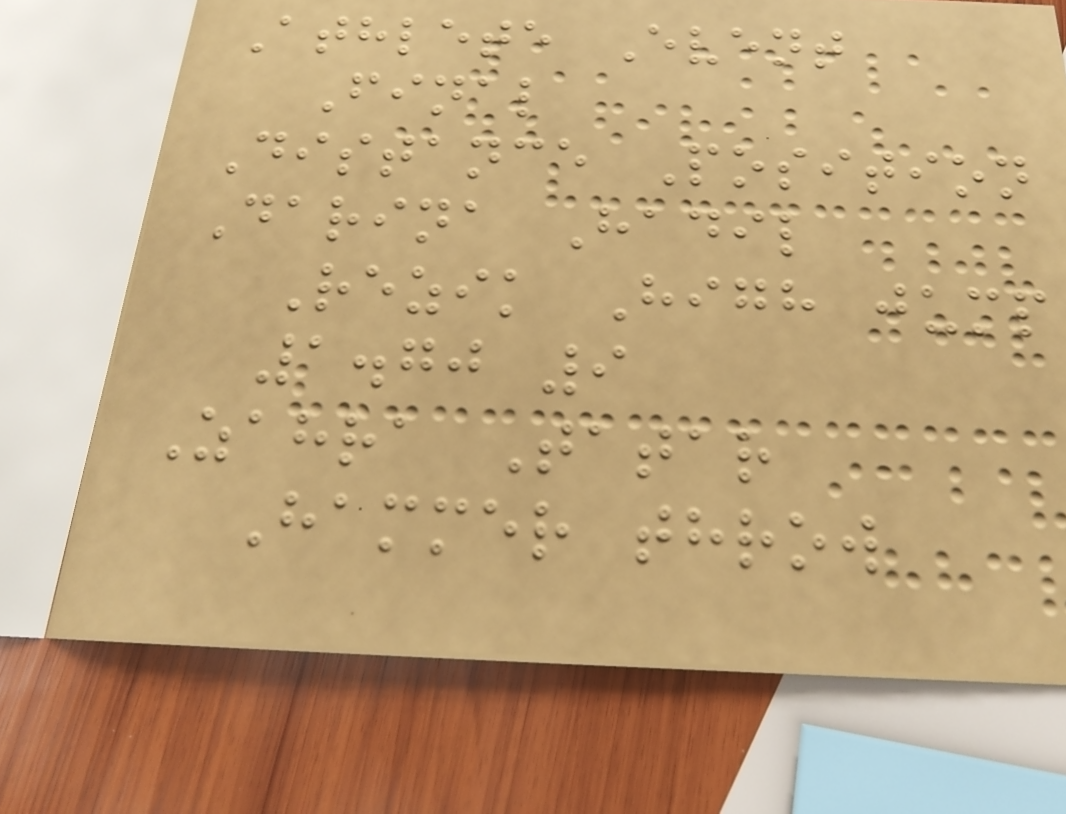Athlete Event
Final
Distance Position
Darina Hadil
Rezik High jump
1.70 9
Zahra Tatar
Hammer throw
